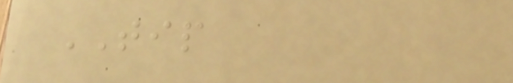TIP
